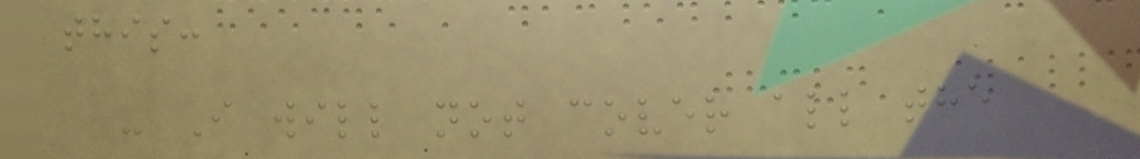this:
- I will not cover all the
